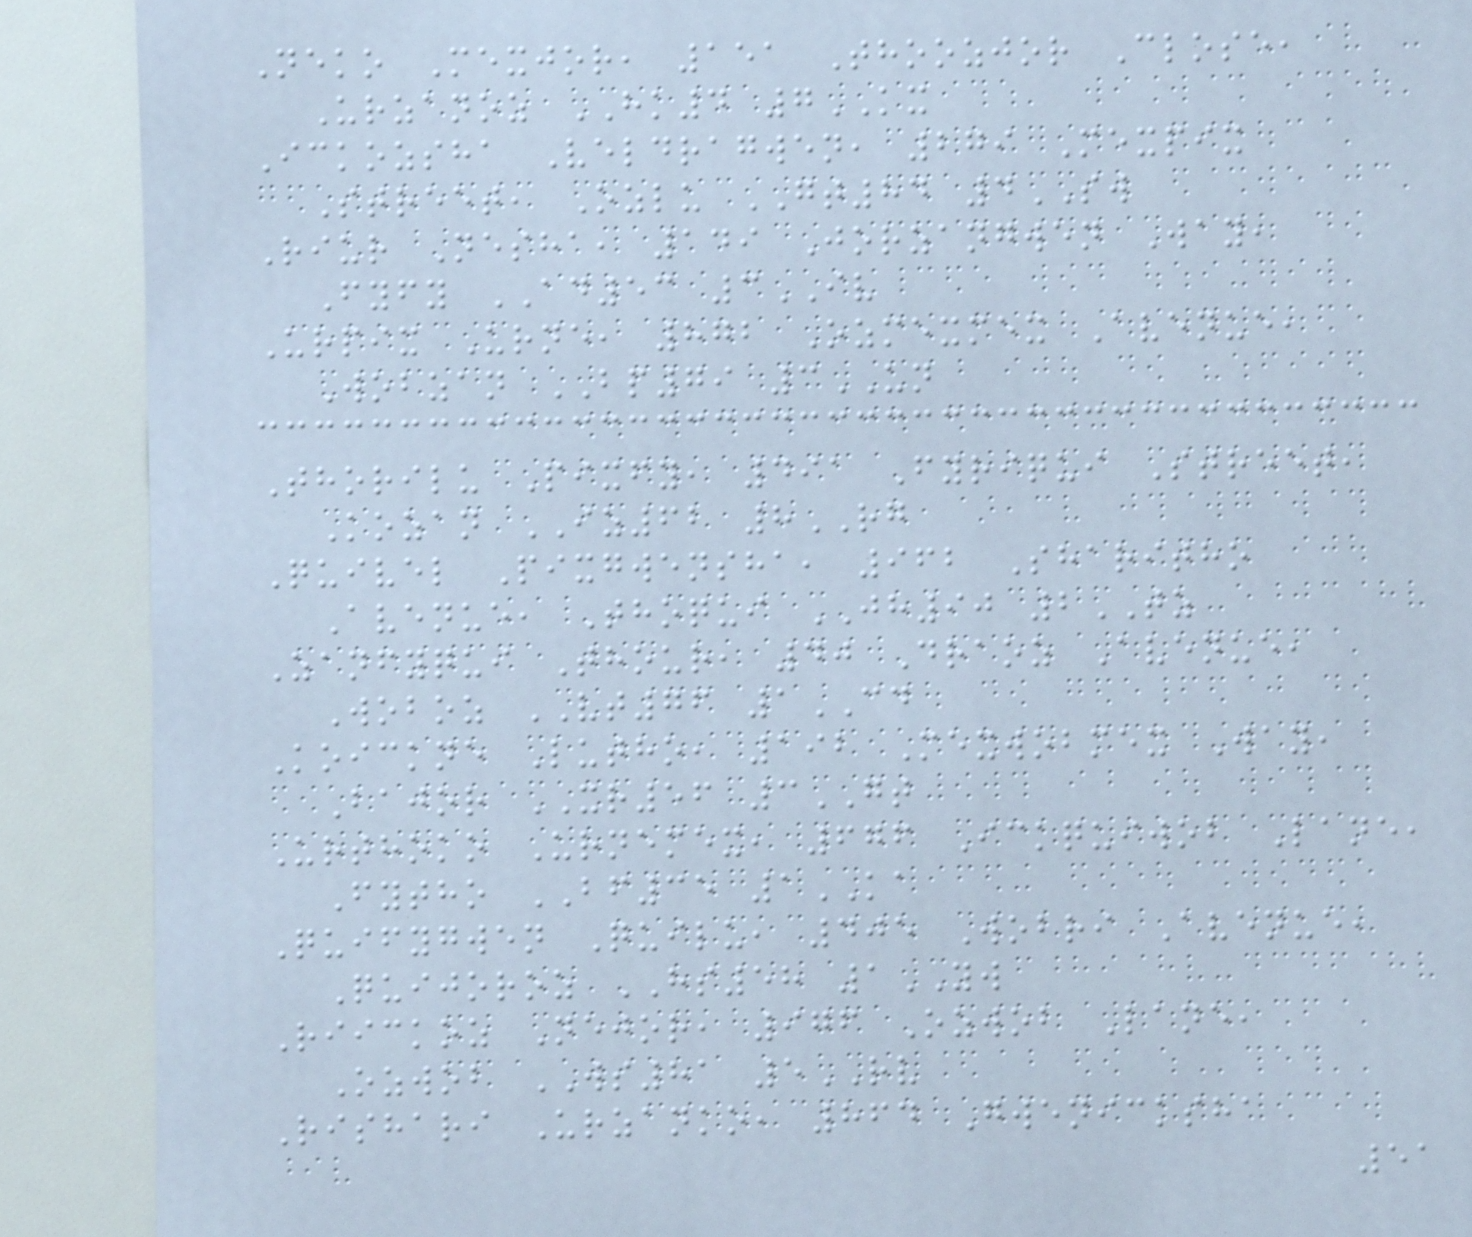Neko Mexjor, 151 Thoozjor Close,
Urzanoz HK4 7KX
Ickozsha Veldragwen, 279 Mexpix
Street, Ozlu GT84 4SW
Riur Nesha, 149 Jorzangwen Way,
Fyfy AD53 3IV
Urpix Urne, 872 Ozmexmex Avenue,
Wobzan BP79 3UN
Thorilu Pixfy, 491 Fyriqui Street,
Kozan IZ62 8RG
Quivel Pixgwensha, 962 Sharitho
Avenue, Thoqui JH90 2TZ
Zanfyqui Thour, 40 Draoz Avenue,
Woboz VT76 1CD
Koickne Lutho, 192 Mexwobmex Way,
Bajor XR56 3GT
Urthoko Urnemex, 676 Ickquiwob Lane,
Fytho BF35 1KA
Quifygwen Quilu, 405 Wobri Avenue,
Quijoroz HS58 1YW
Riickoz Nejor, 976 Ozwob Lane,
Ozwob WS81 5RV
Rishari Urzanko, 864 Gwenicksha
51
